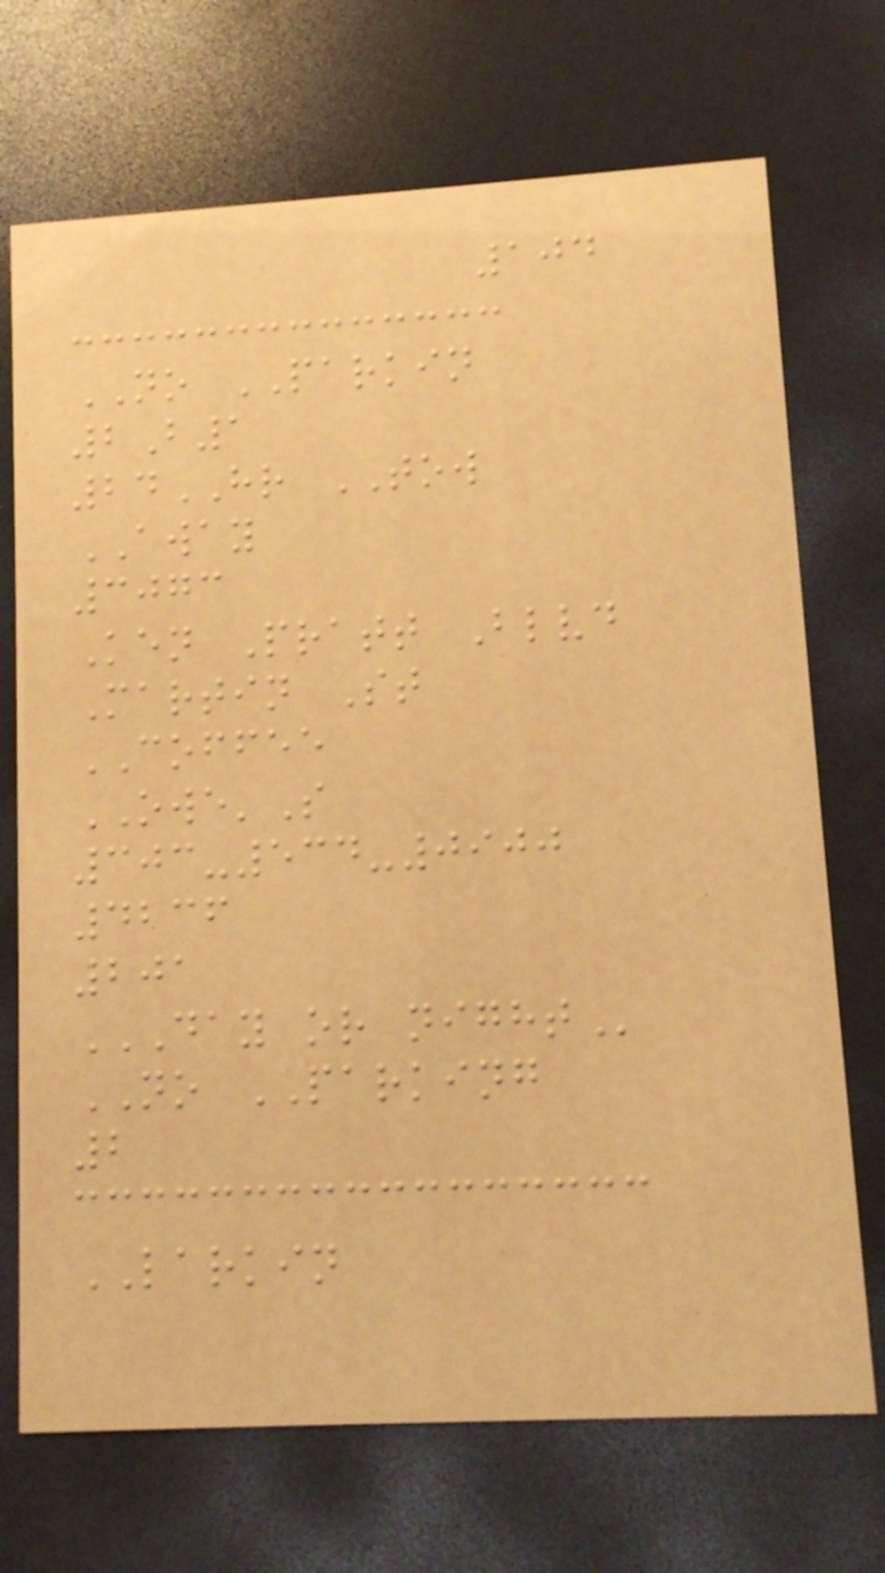104
NO PARKIN
2B1
24HR TOW
AWAY
3073
Ken Pratt Blvd
Martin St
COFFEE
OWE'S
303-534-0900
4236
201
DAY OR NIGHT
NO PARKING
2
LARKIN
